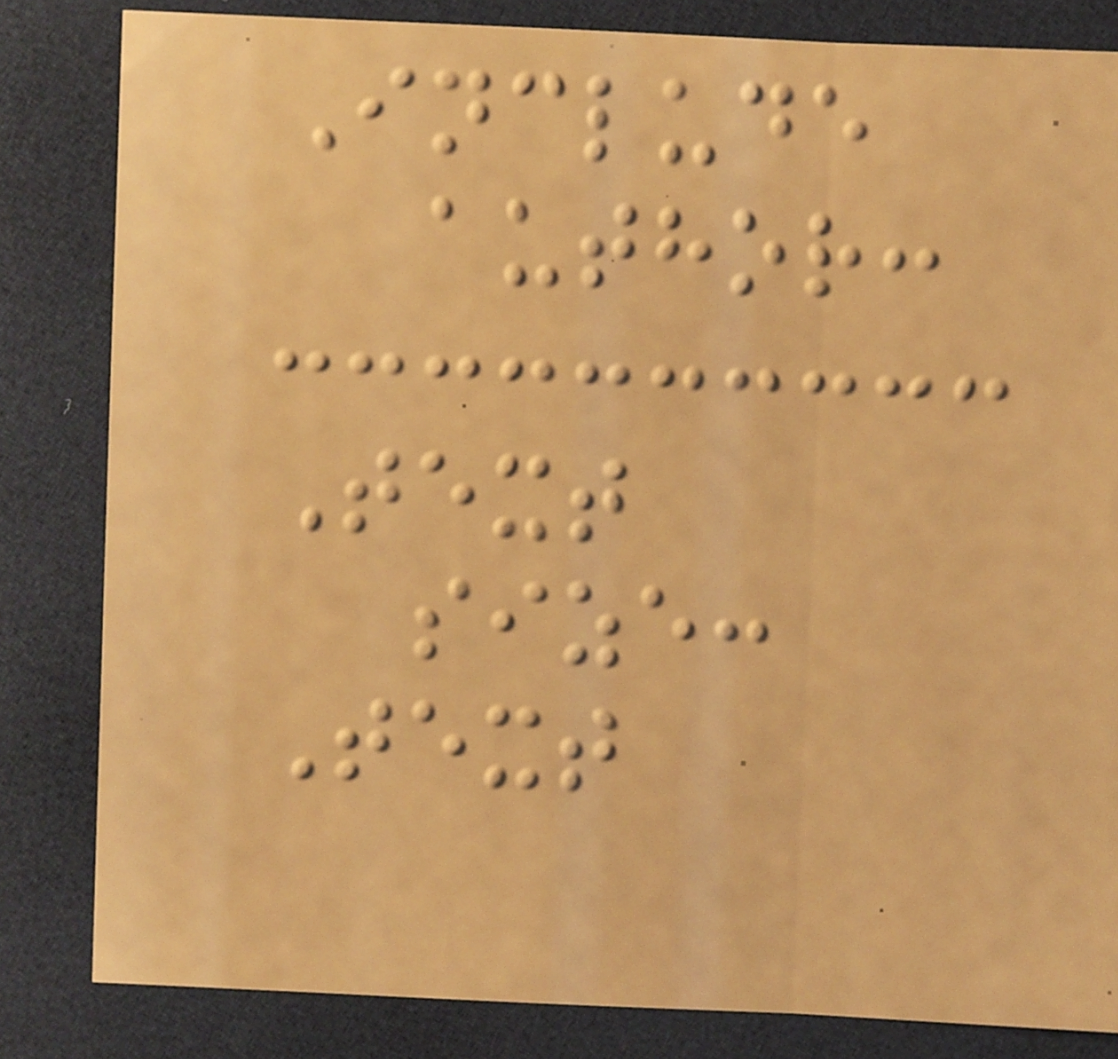Include
author:
Text
size:
Text
